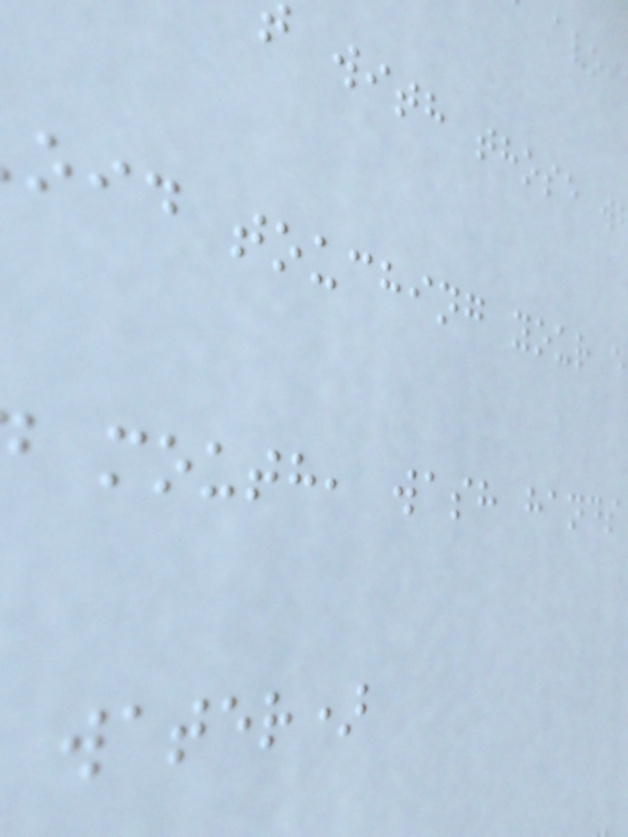with those w
oid touching your e
mouth, wash hands
water)
